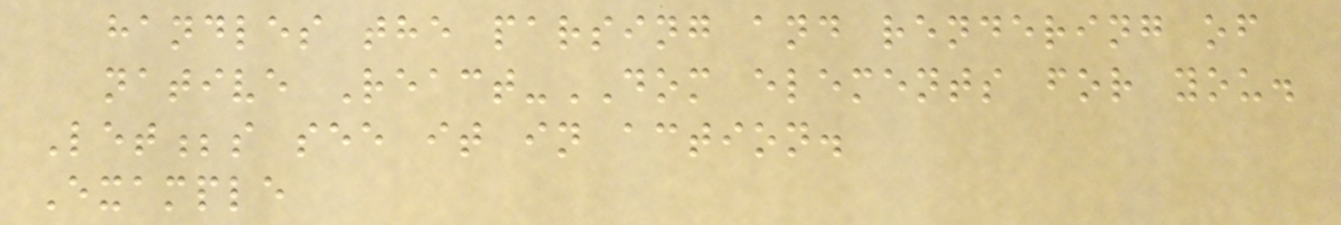handles the parsing and rendering of
native React-DOM elements for you.
Let;s see it in action.
Example
